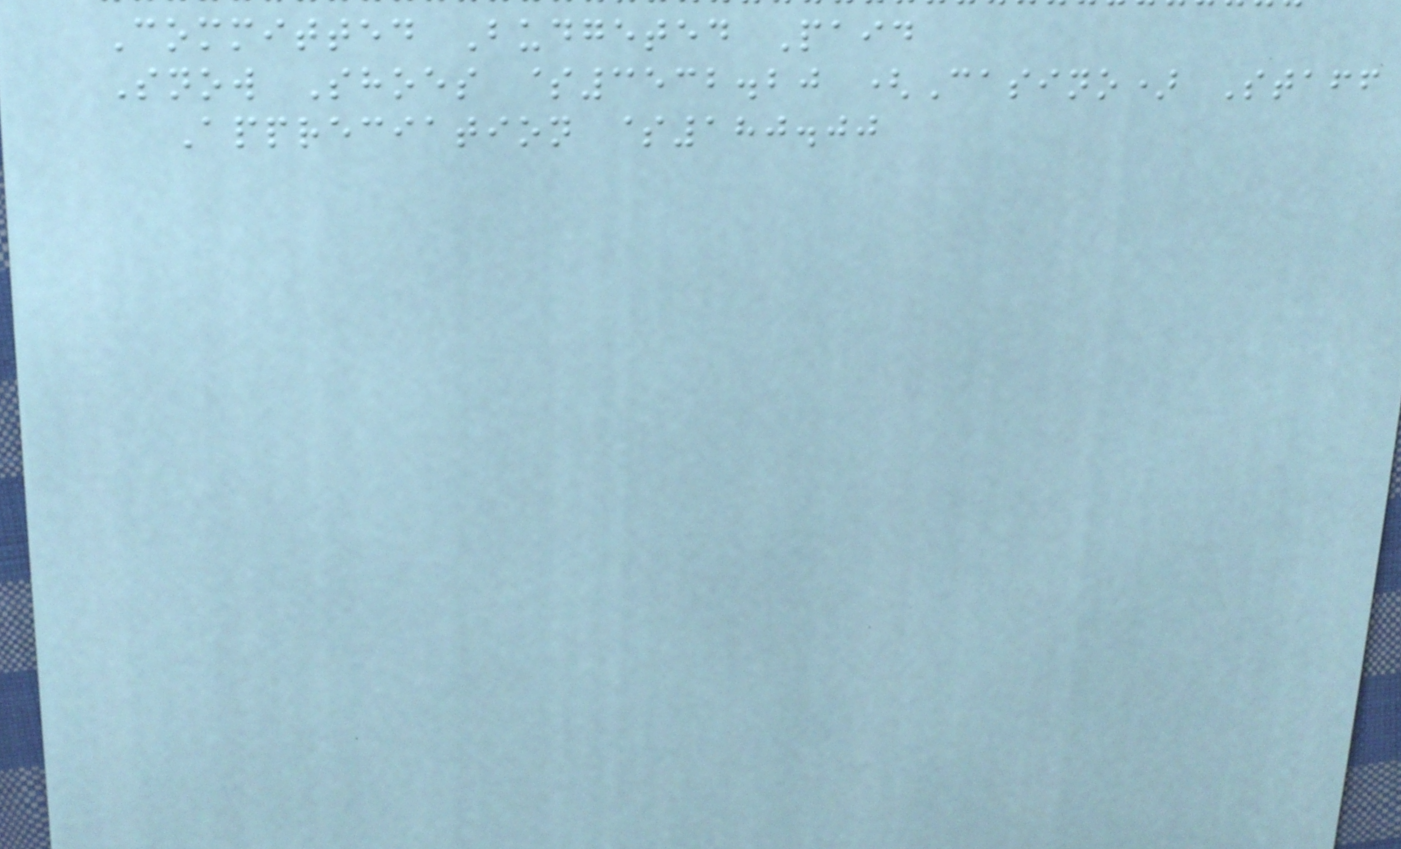Committed Budgeted Paid
Snow Shoes $3532.20 (Casino) Staff
Appreciation $180.00
